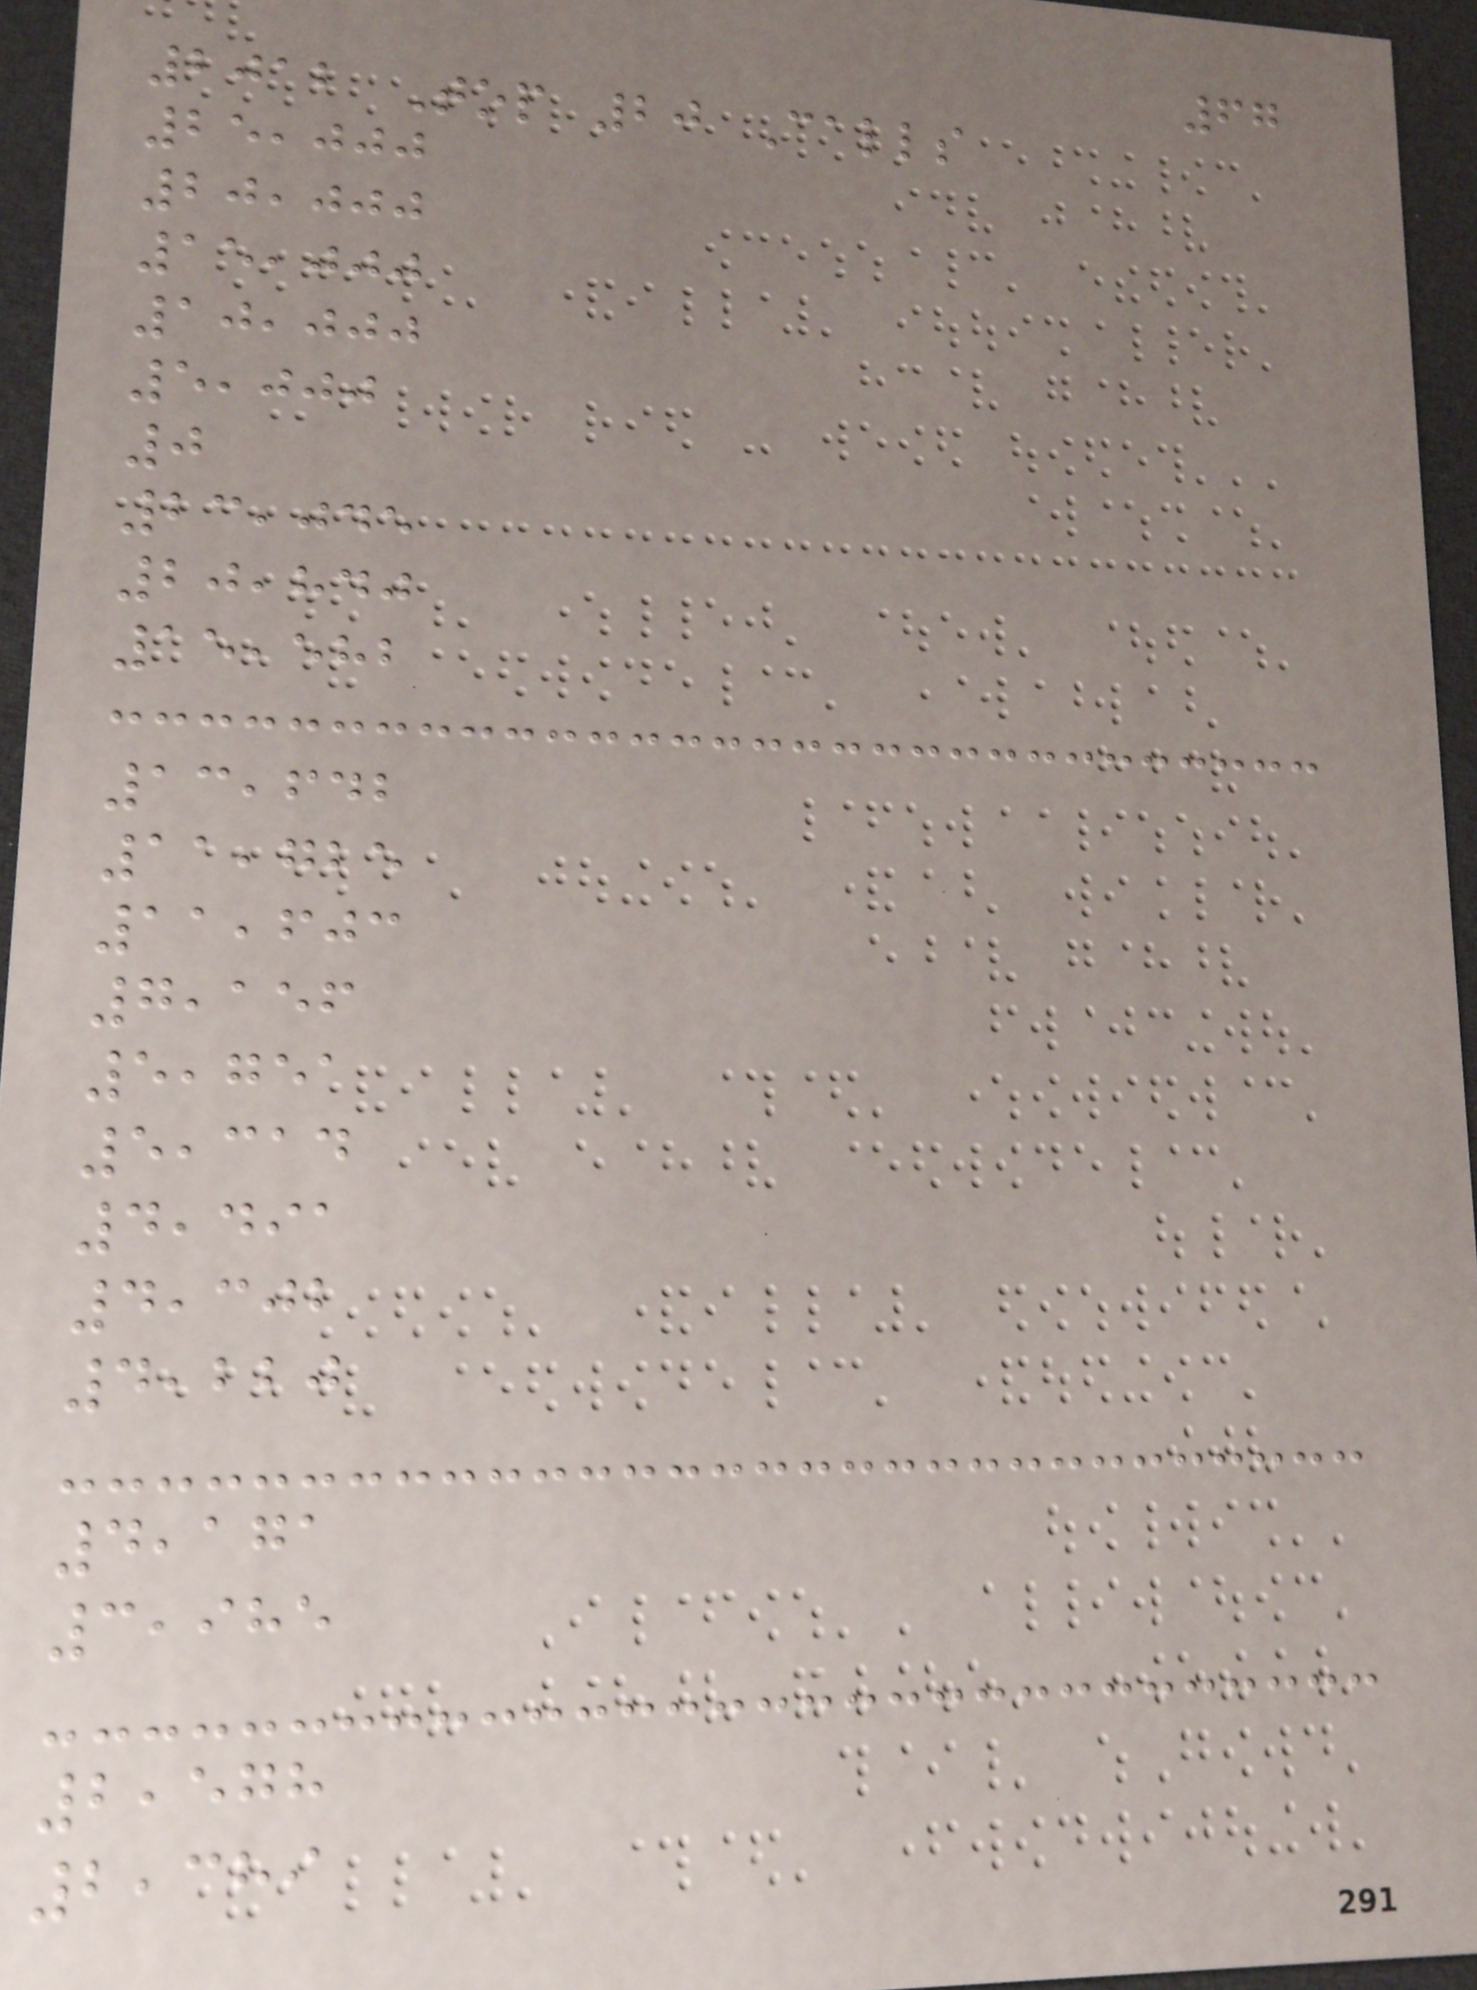67
2012 Top 20 Calls
25,000
20,000
15,000
10,000
5,000
0
23,045
20,840
15,582
13,642
11,725
11,603
7,156
5,751
5,314
4,491
4,302
4,220
4,171
3,985
2,578
2,389
